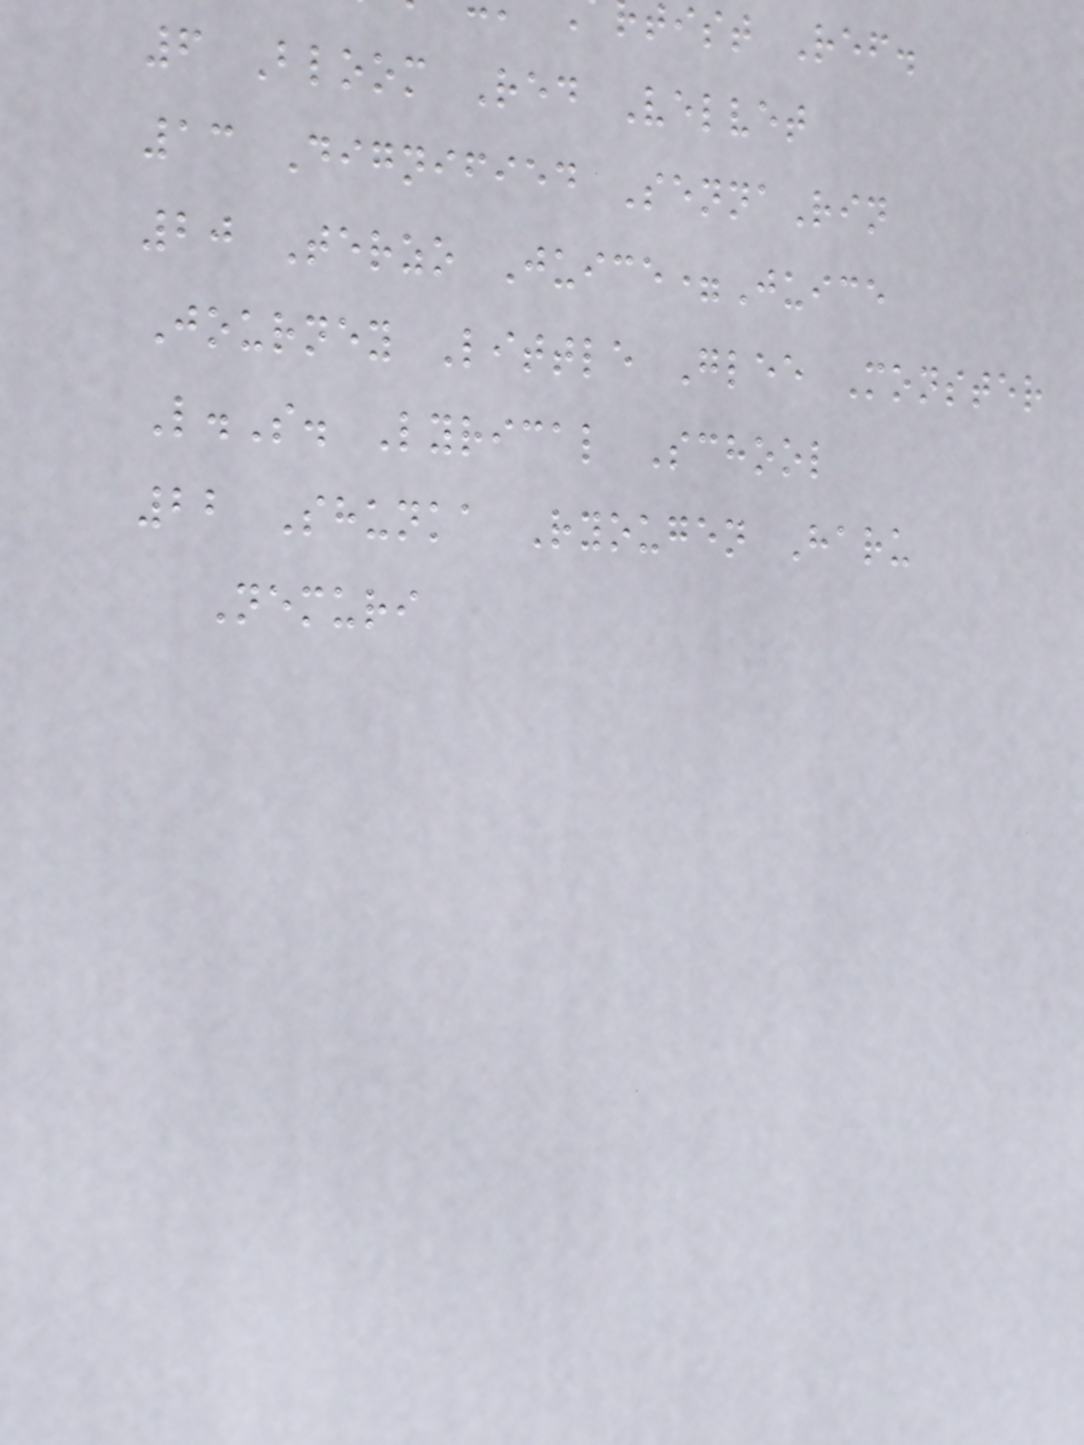tist Ref.
6 Bloom Red Velvet
13 Dignified SennaRin
20 Terzo Juice=Juice
Journey Little Glee Monster
L.S. Lyrical School
22 Shunka Ryougen Haru
Nemuri
